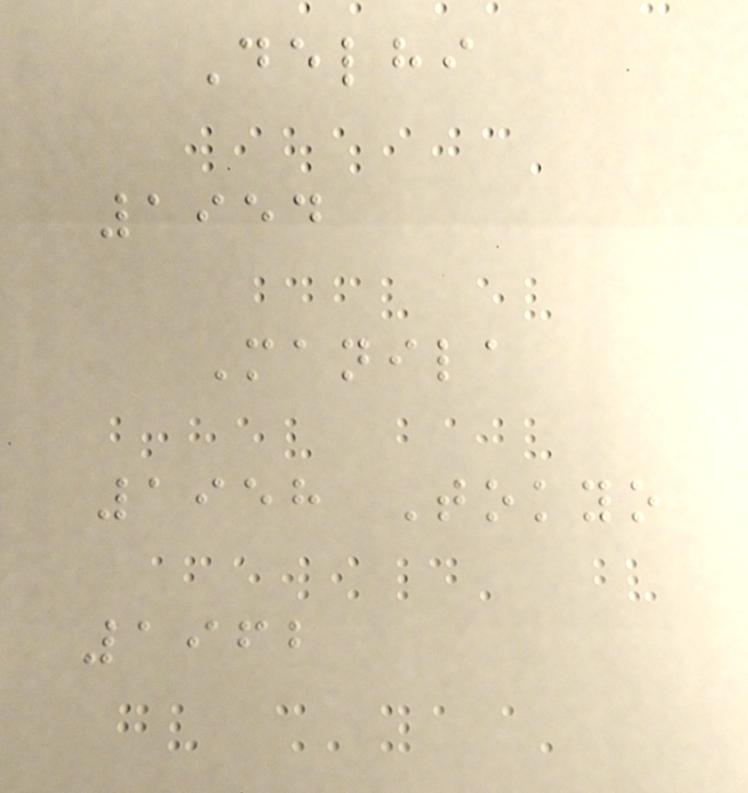Delhi
1954
Manila
1958 Tokyo
1962
